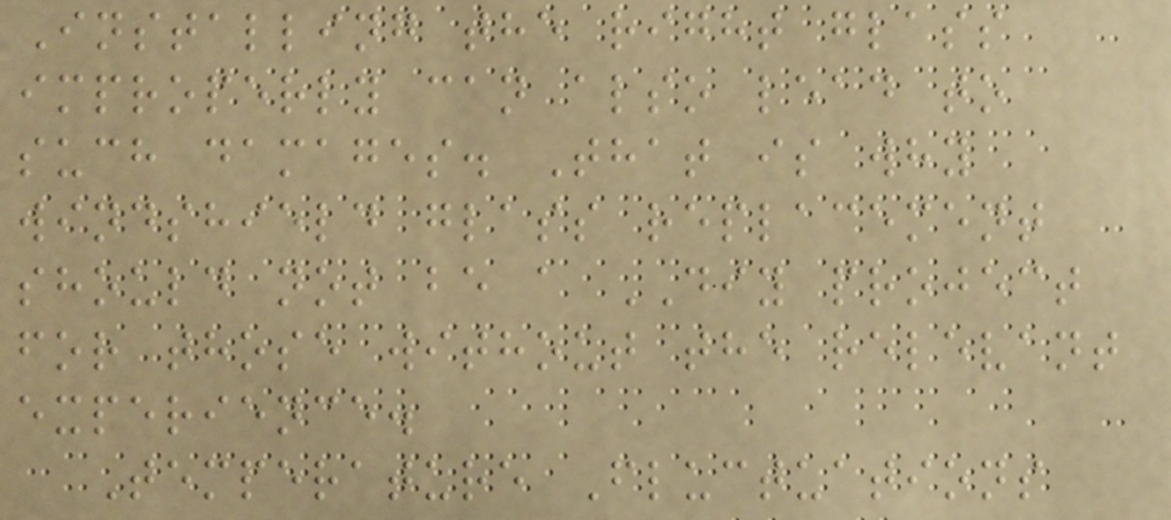Installing the right glass
improperly can also lead to
such damages. That is why
windshield glass replacement
should not be a DIY project
for those without the relevant
experience.
Temperature Fluctuations
